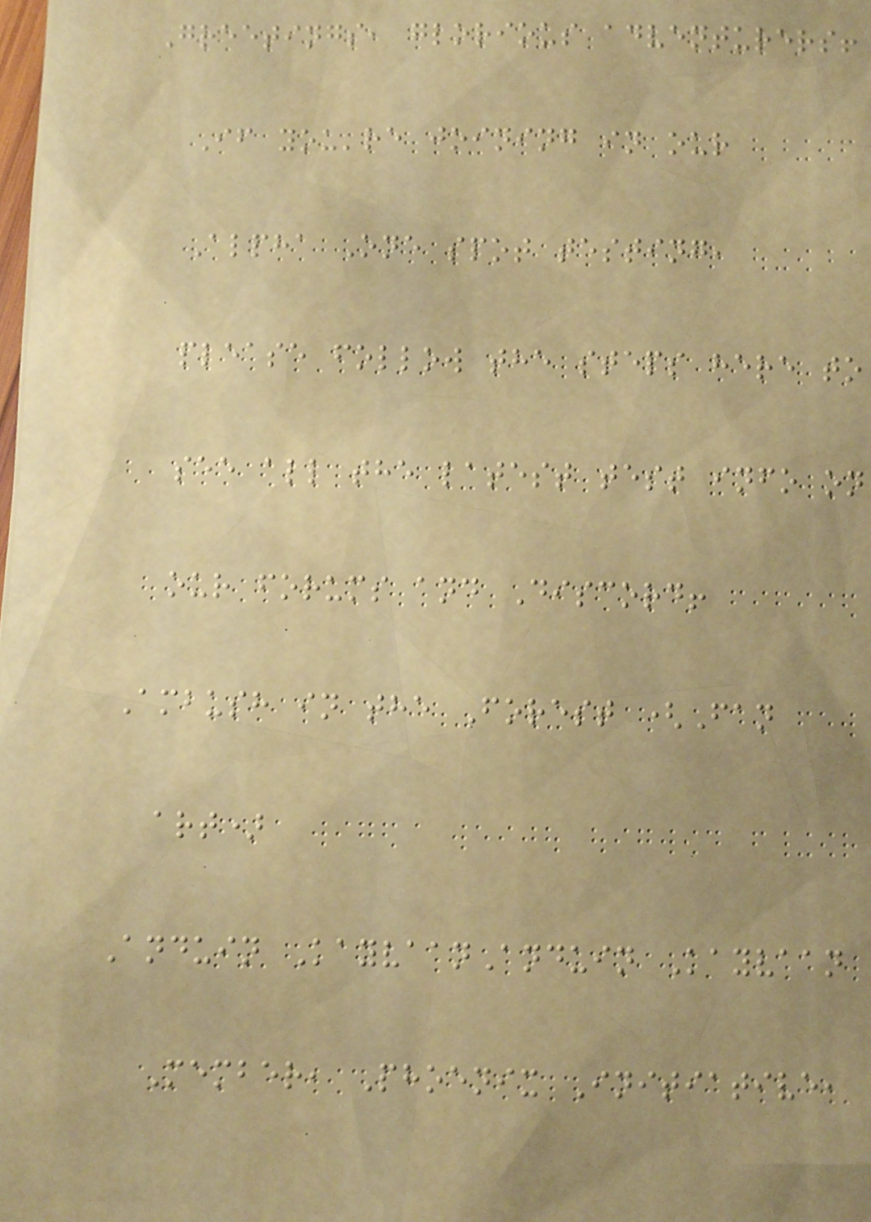Greetings, glorious adventurers!
If you're joining in our
Alpha One spot testing,
please follow the steps here to
see all the latest test info on
our forums and Discord!
Ambush in the Forest (Fan
art)
Anduin KayvaanAnduin Kayvaan
Member, Phoenix Initiative,
